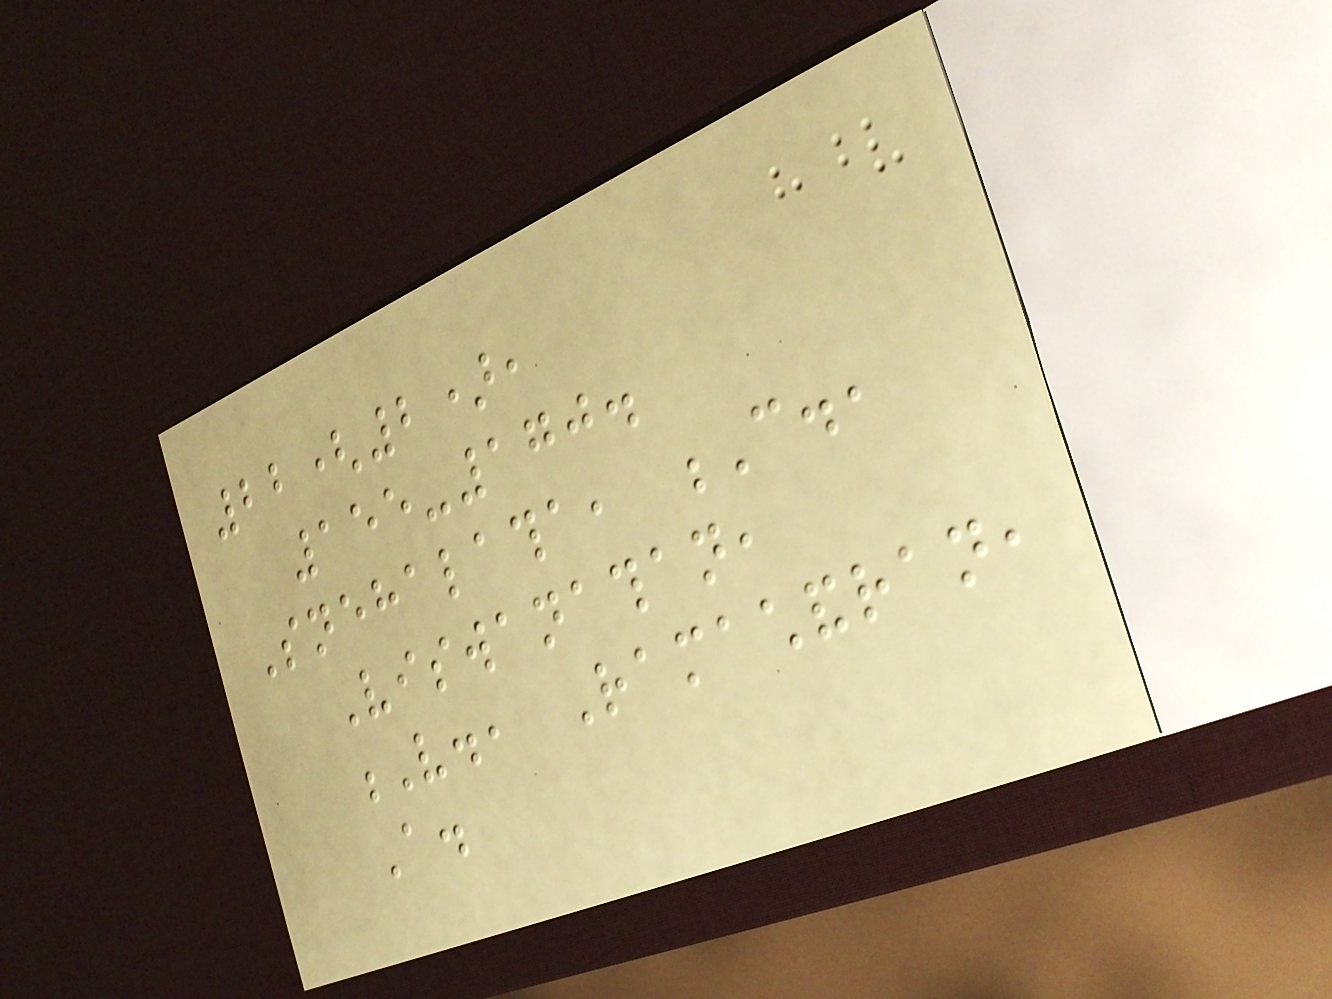22(2),
155-170.
Snehalatha, C.,
Viswanathan,
V., Ramachandran,
A.
